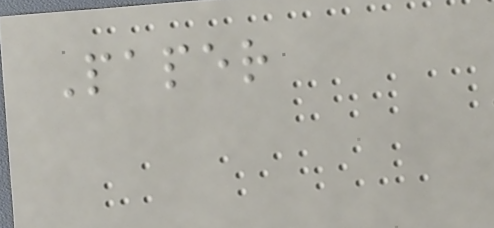Paper
